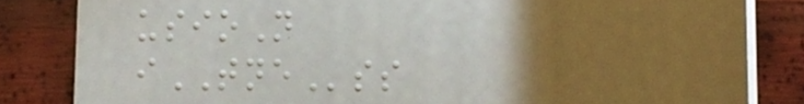usioN
iTNEss
